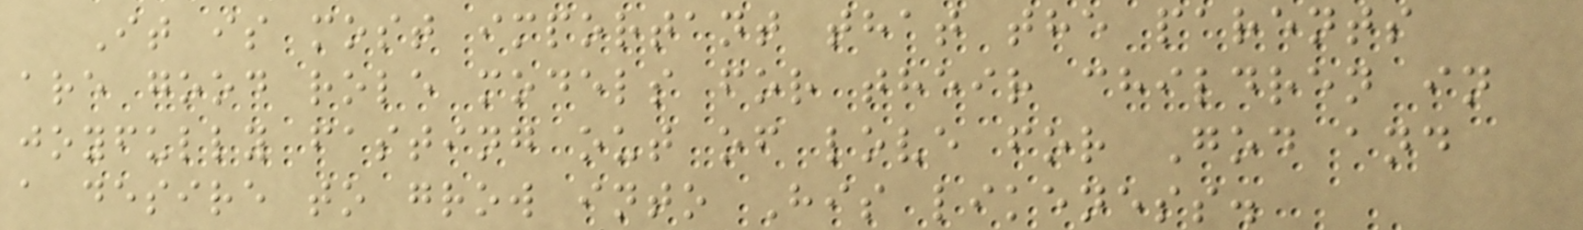It is most important that the parents
are good role models for their children in
joyfully fasting out of love for God and
a desire to grow into His likeness.
